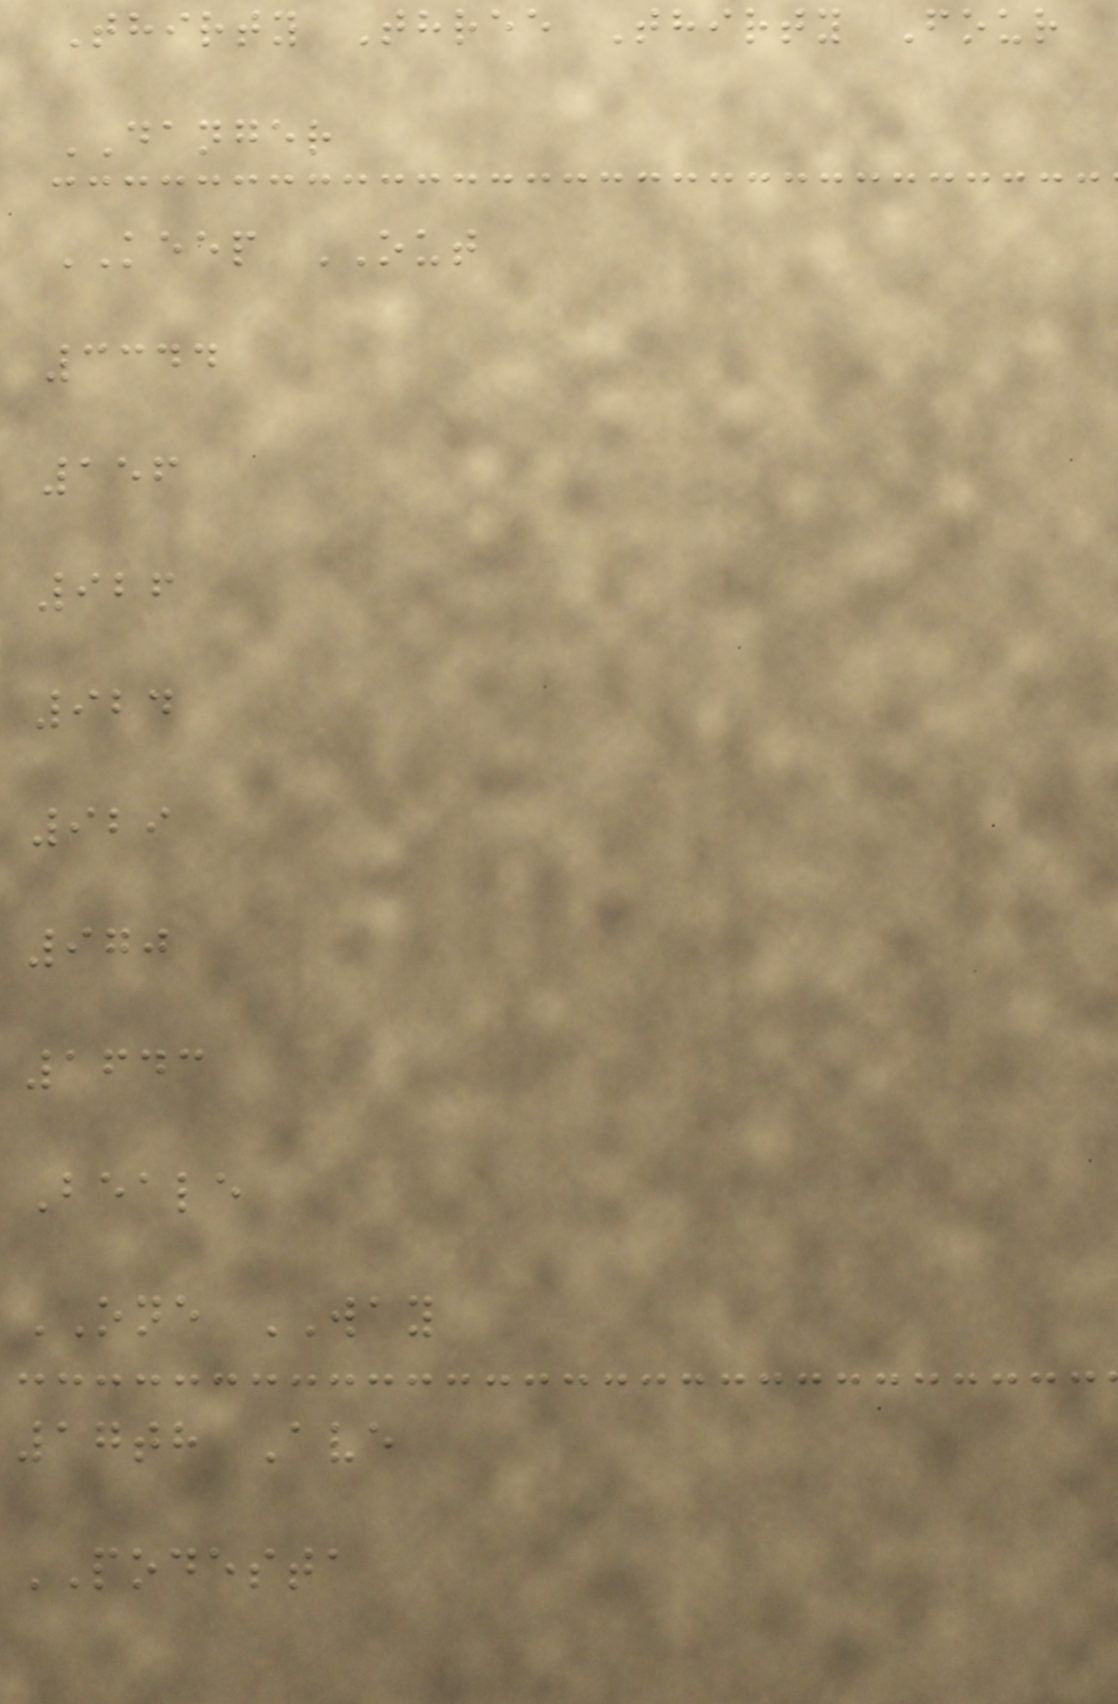Thirty Three Thirty Four
DANGER
KEEP OUT
3344
156
926
924
929
970
1643
Beale
ONE WAY
17th Ave
PODESTA
